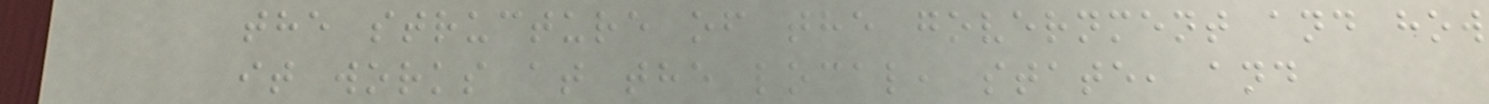the structure of the government and how
it works at the local, state, and
